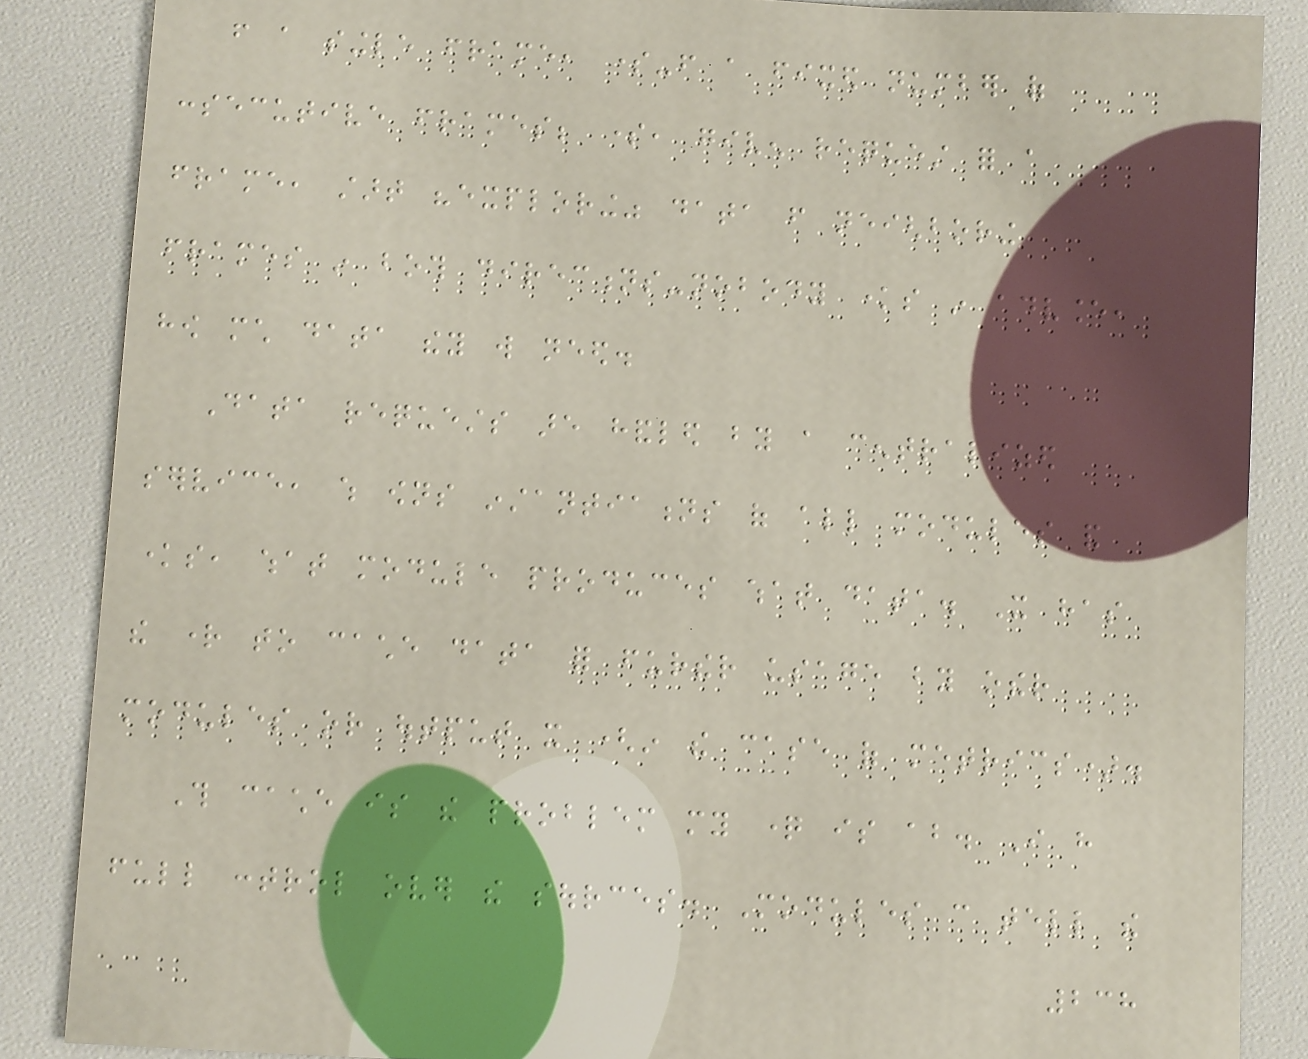from a single frame, some-from a fixed number of
consecutive frames; some, given request for a
frame, start "exploring" data from neighboring
frames in both directions-nobody knows in advance,
how much data they will need.
Data requests are handled by a centralized
service, which owns instantiations of all modules and
knows, what module produces what data. It has
the right to cache data for further usage by other
modules or output it (in the case of metrics).
This cache is the problem my question is about. I have
full control over the sources. Modules can tell the
238
